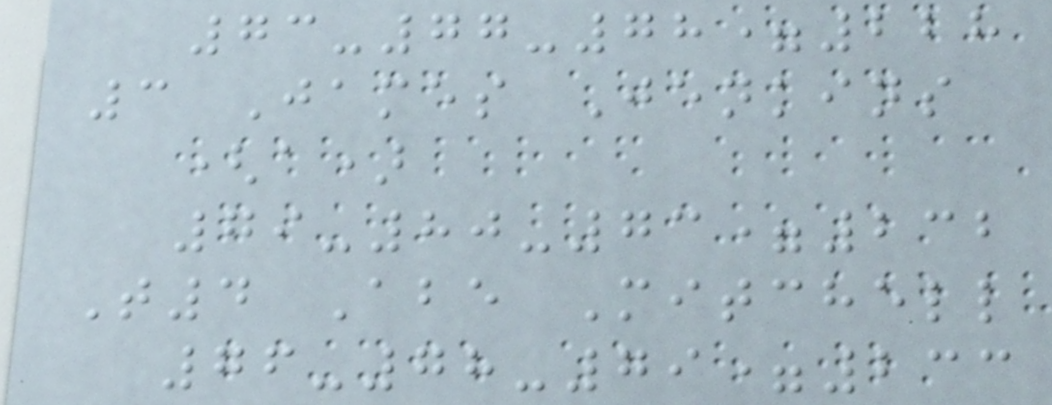73-77-78=228
3 James Jenkins
(a)
79-80-73=232
T4 Abe Mitchell
76-78-79=233
